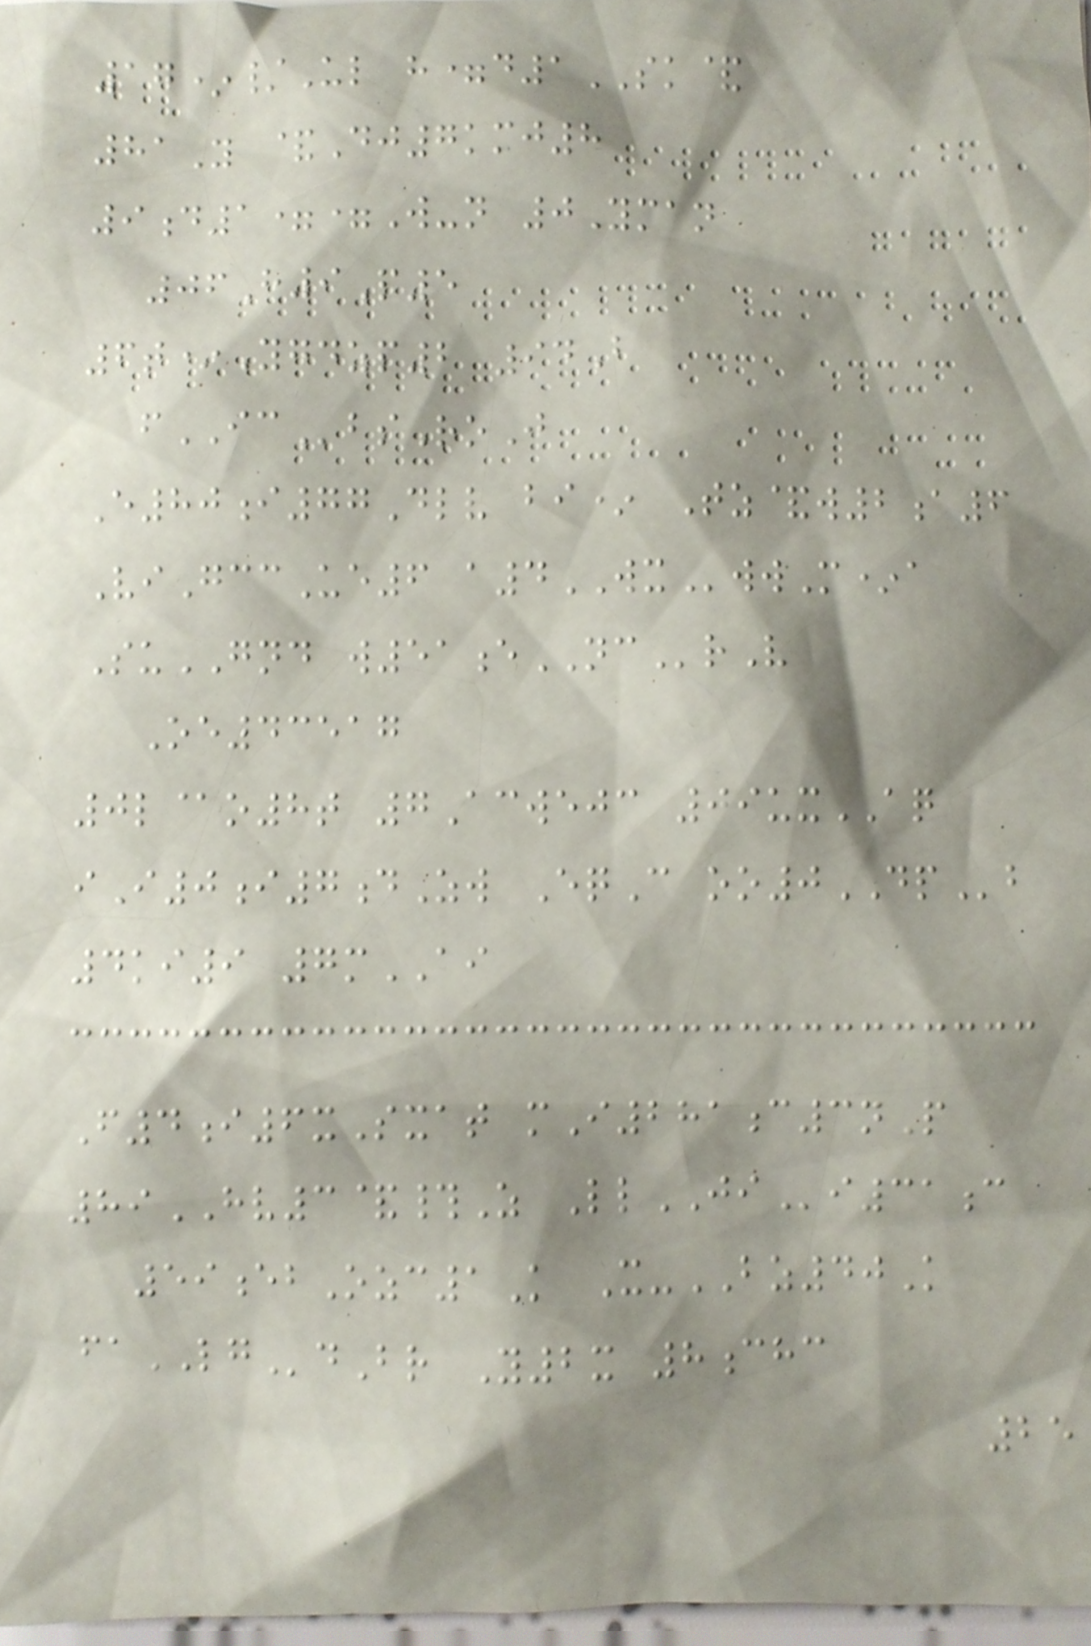17*/Ul h=d1SK&
81Y &Dj7kmj8
9d1==W-n 0Yman
06H9P5
6t*Ygdzp2 94B
fICbsRoJ
E80i77Dlv bi* Tz&w2a6
ViGccUe6 a4WXwwM*a
SuGND w51eNCrV
Oe43517
0l@o8t 7Acwejc 09uxAQ
iI0i7dZw EqC oo0DPb
4ki9 7mAI
F4i6xSxat mI281c3nP
89HV3&#Z LlJIi31c
59ebOzc1K X-BZ40K
faLGdBr Y2x 8chc
25
